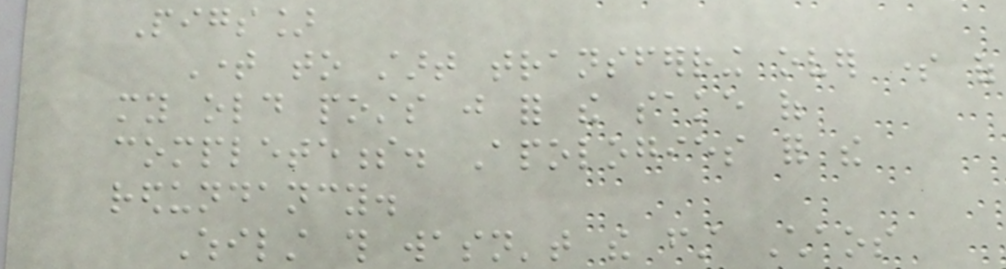Pigs]
Time to start transferring over some of
my old posts just for the sake of
completeness. Apologies for the
redundancy.
Whilst this wasn't the first Chaos
